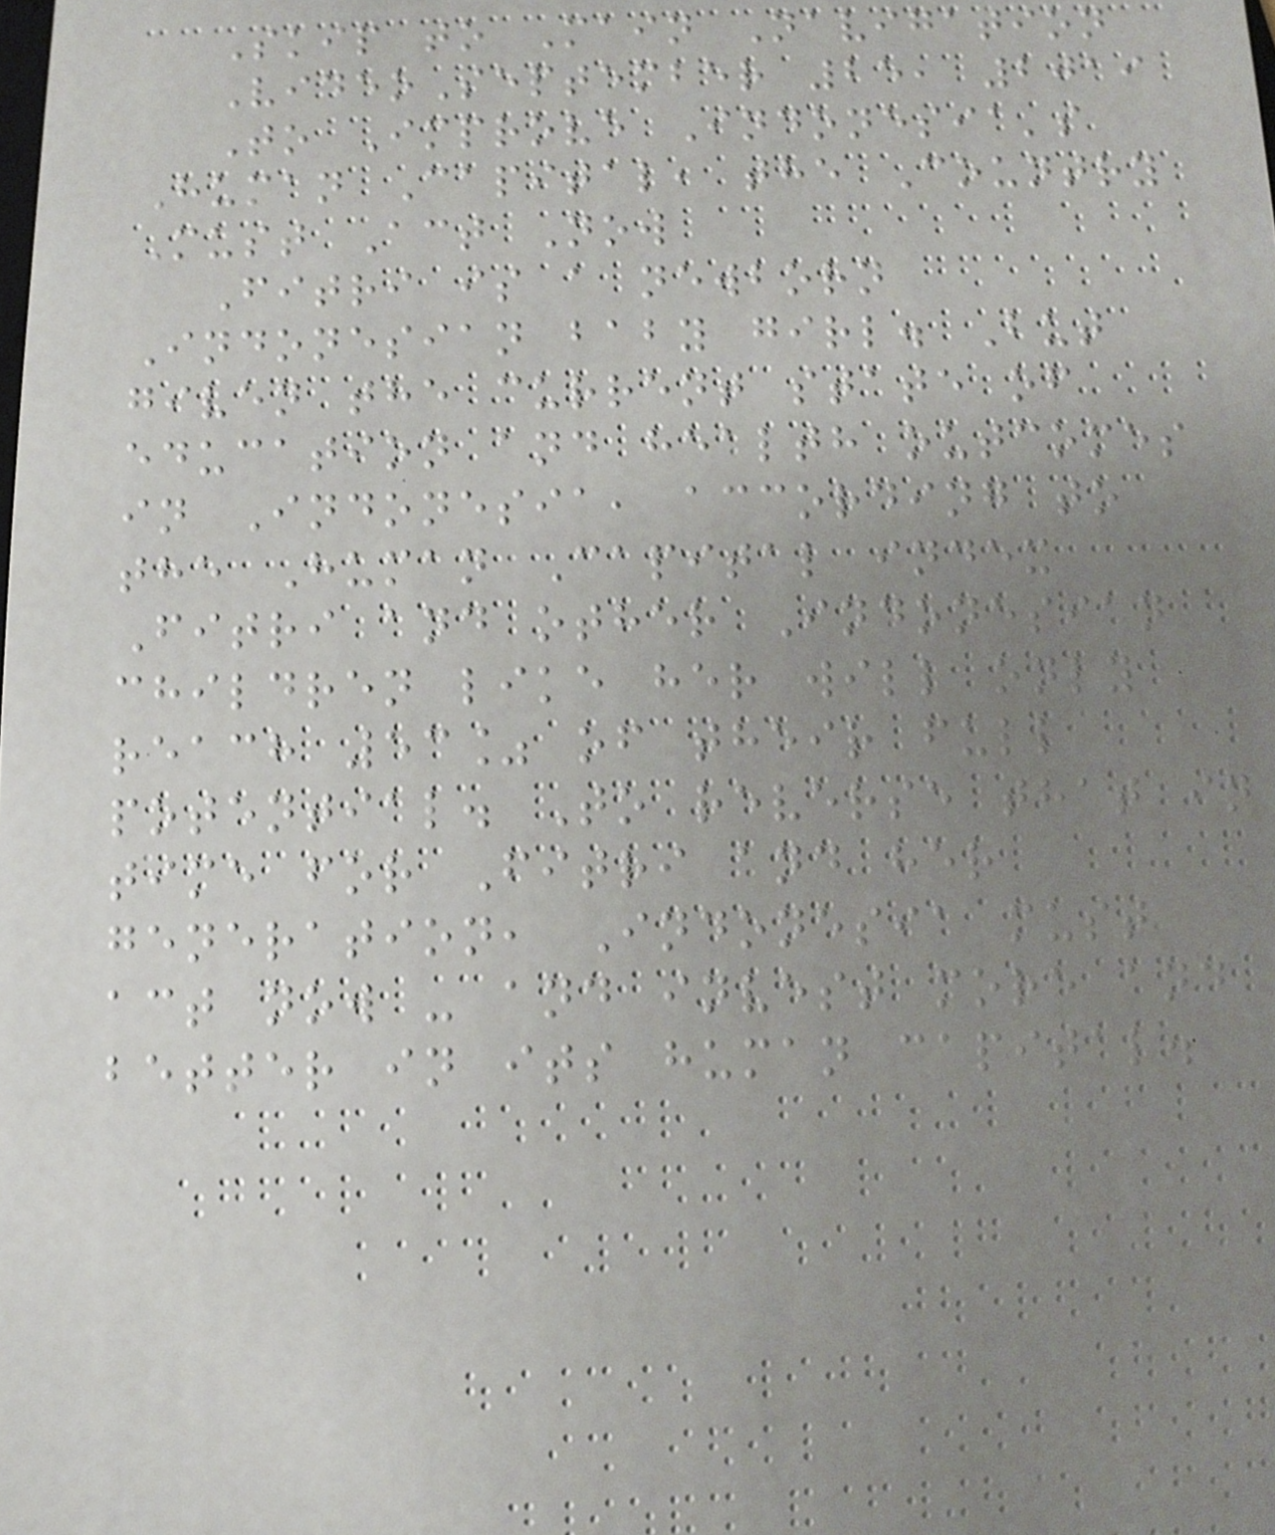Skip to Main Navigation
VideoSeptember 25, 2019
To Improve Indonesia's
Human Capital, the Country
Must Act Now
Fitri is a newborn
Indonesian baby girl. But
given the current state of
education and health outcomes
in Indonesia, according to
the Human Capital index
Fitri and other Indonesian
children like her will only
reach 53% of their full
potential. To reverse that in
time for Fitri and her
generation, Indonesia must
act now - and invest more and
better in its human capital.
